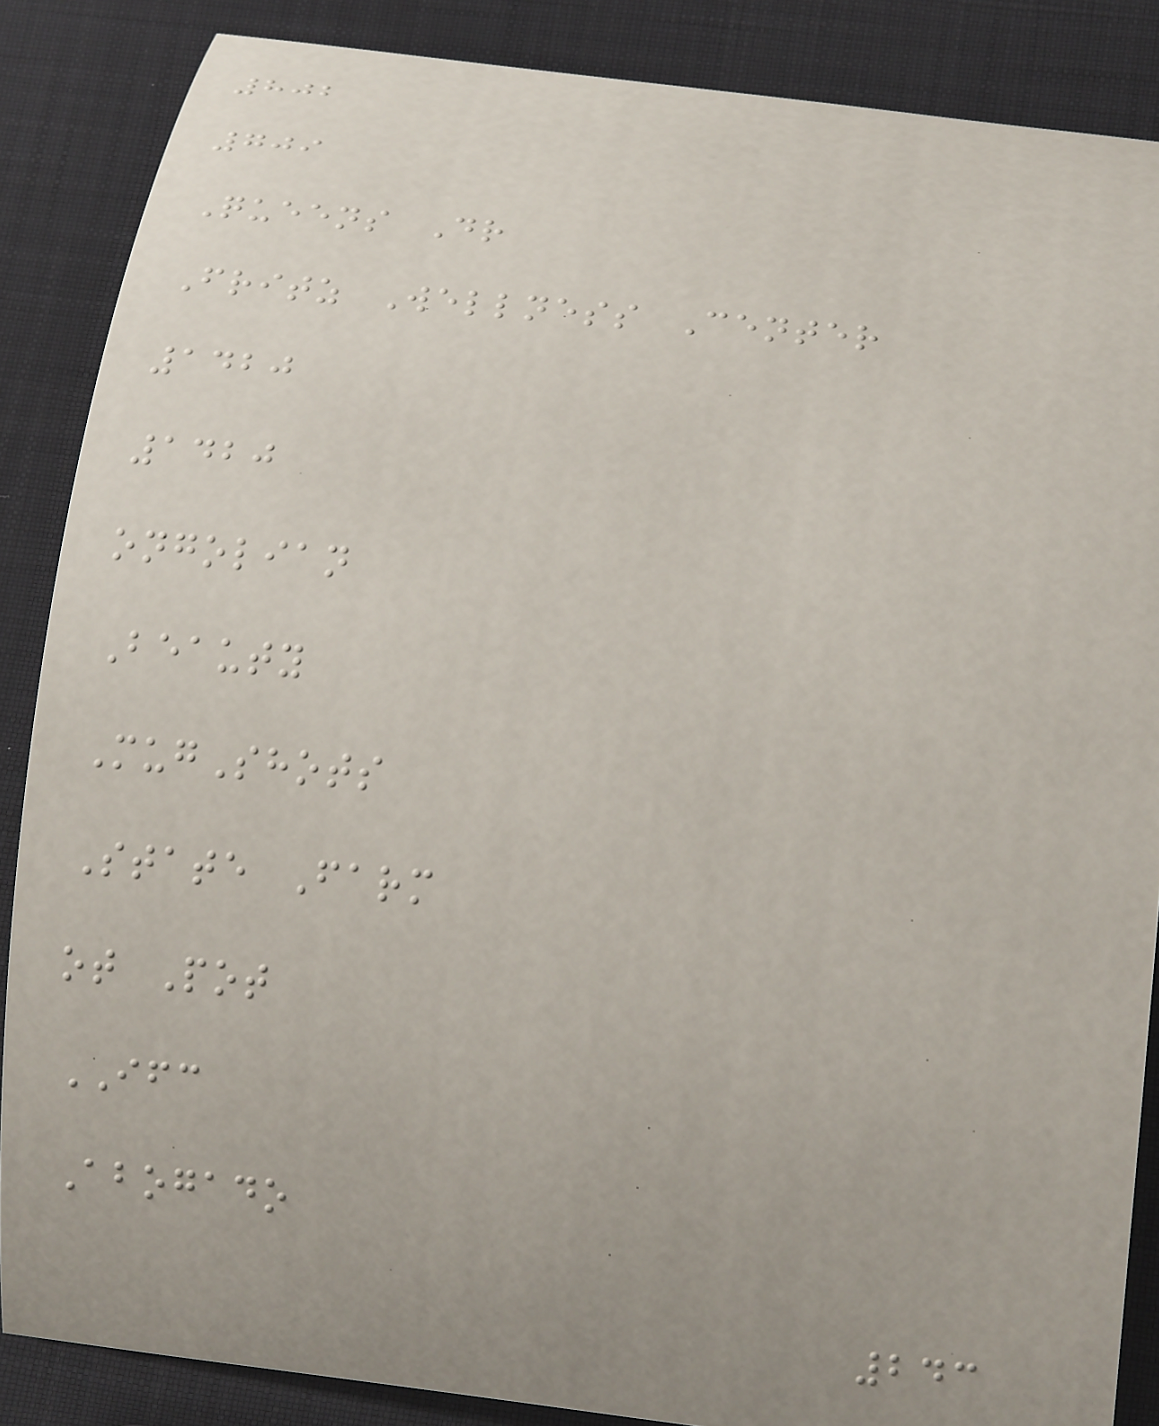802
709
Queens Dr
Fritz Wellness Center
1420
1420
ongolian
Beauty
MugShots
State Farm
ot Pot
IFC
Abogado
243
